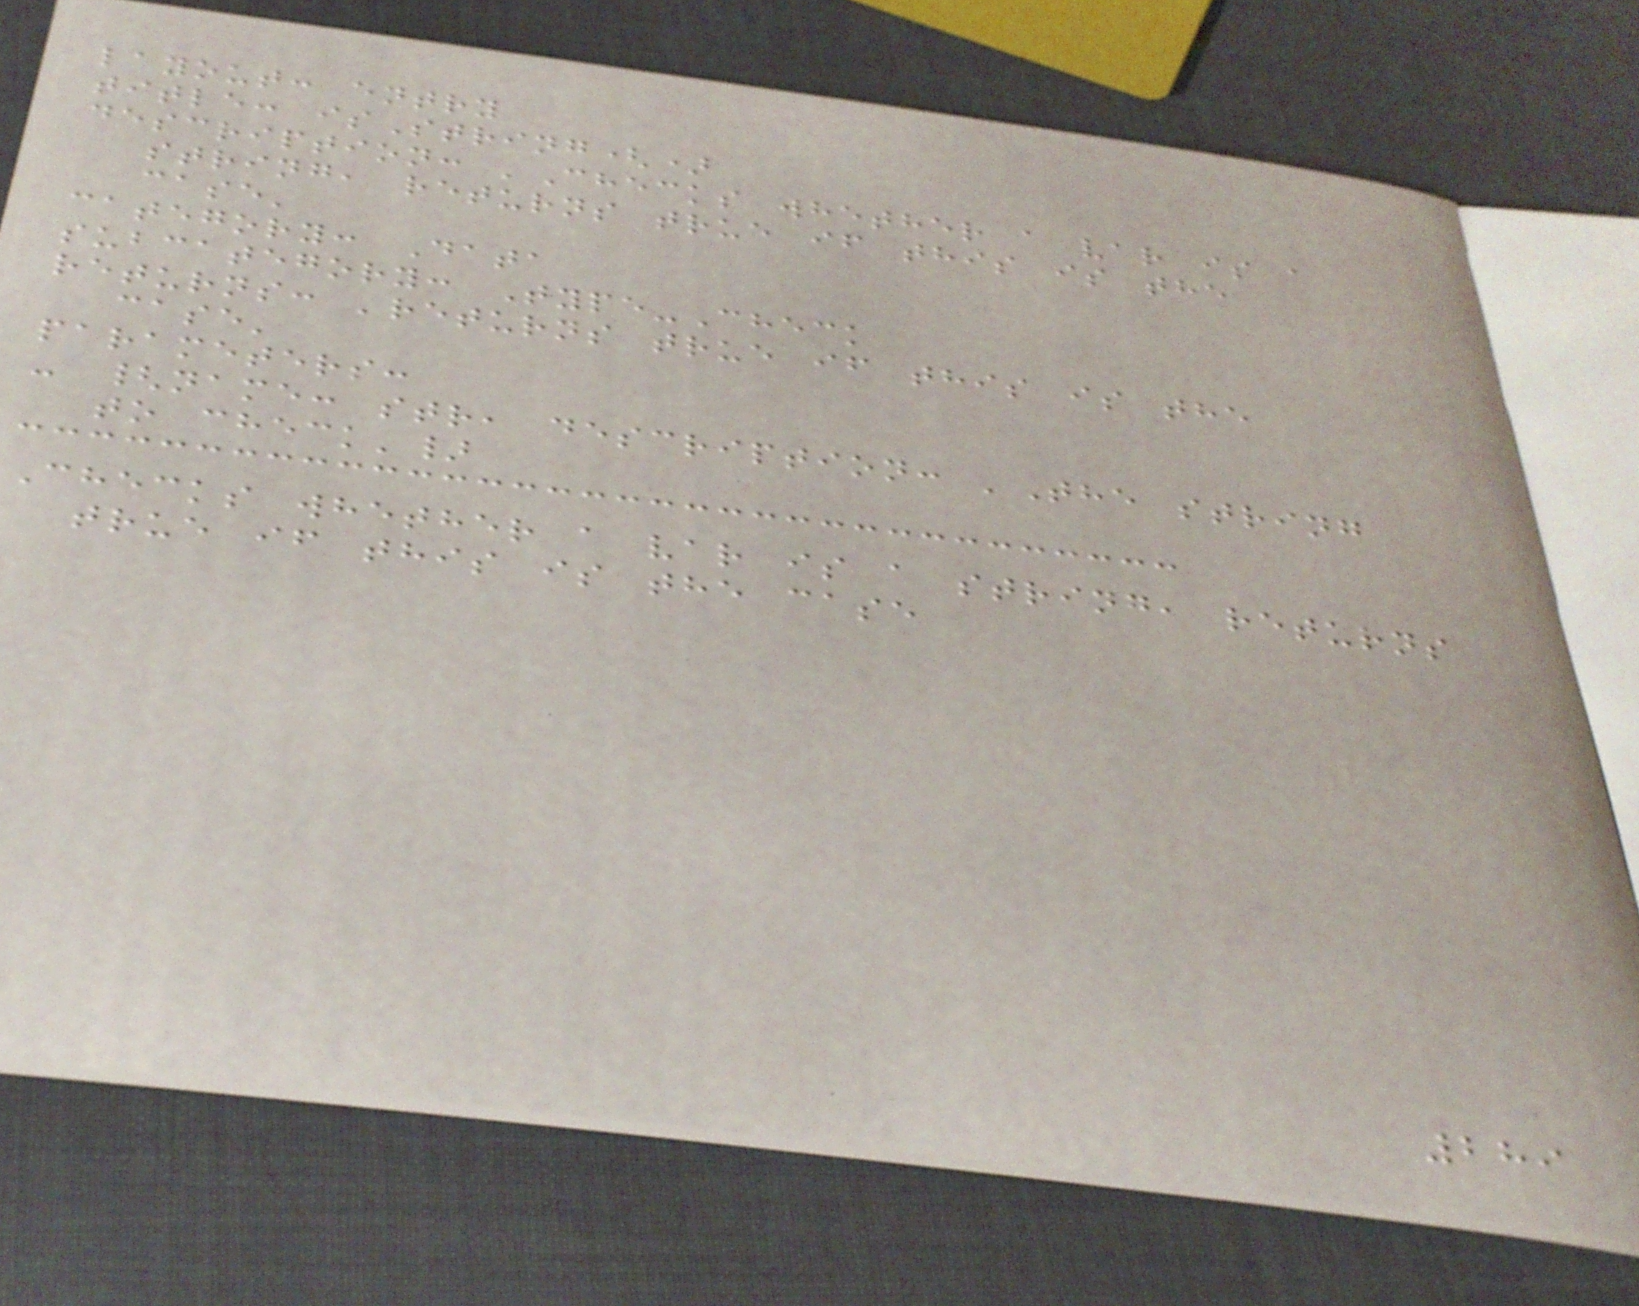layout: entry
title: isString()
description: 'Checks whether a var is a
string, returns true if this is the
case'
category: Data
subcategory: Type-Check
returns: 'returns true if this is the
case'
parameters:
- {name: str, description: 'The string
to check'}
Checks whether a var is a string, returns
true if this is the case
289
